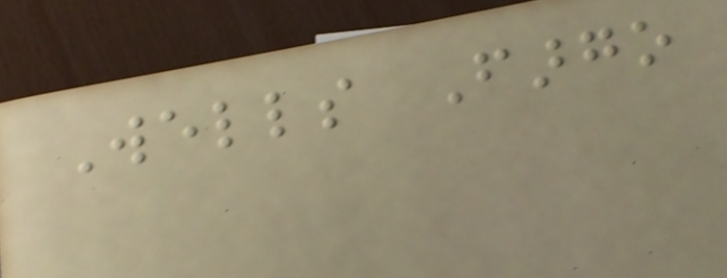Wells Fargo
